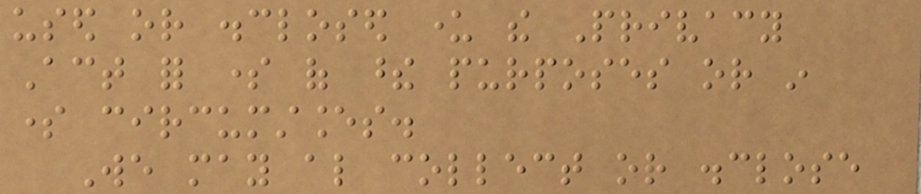used or disclosed under the Privacy
Act for some of these purposes or in
some circumstances.
We may also collect or disclose
